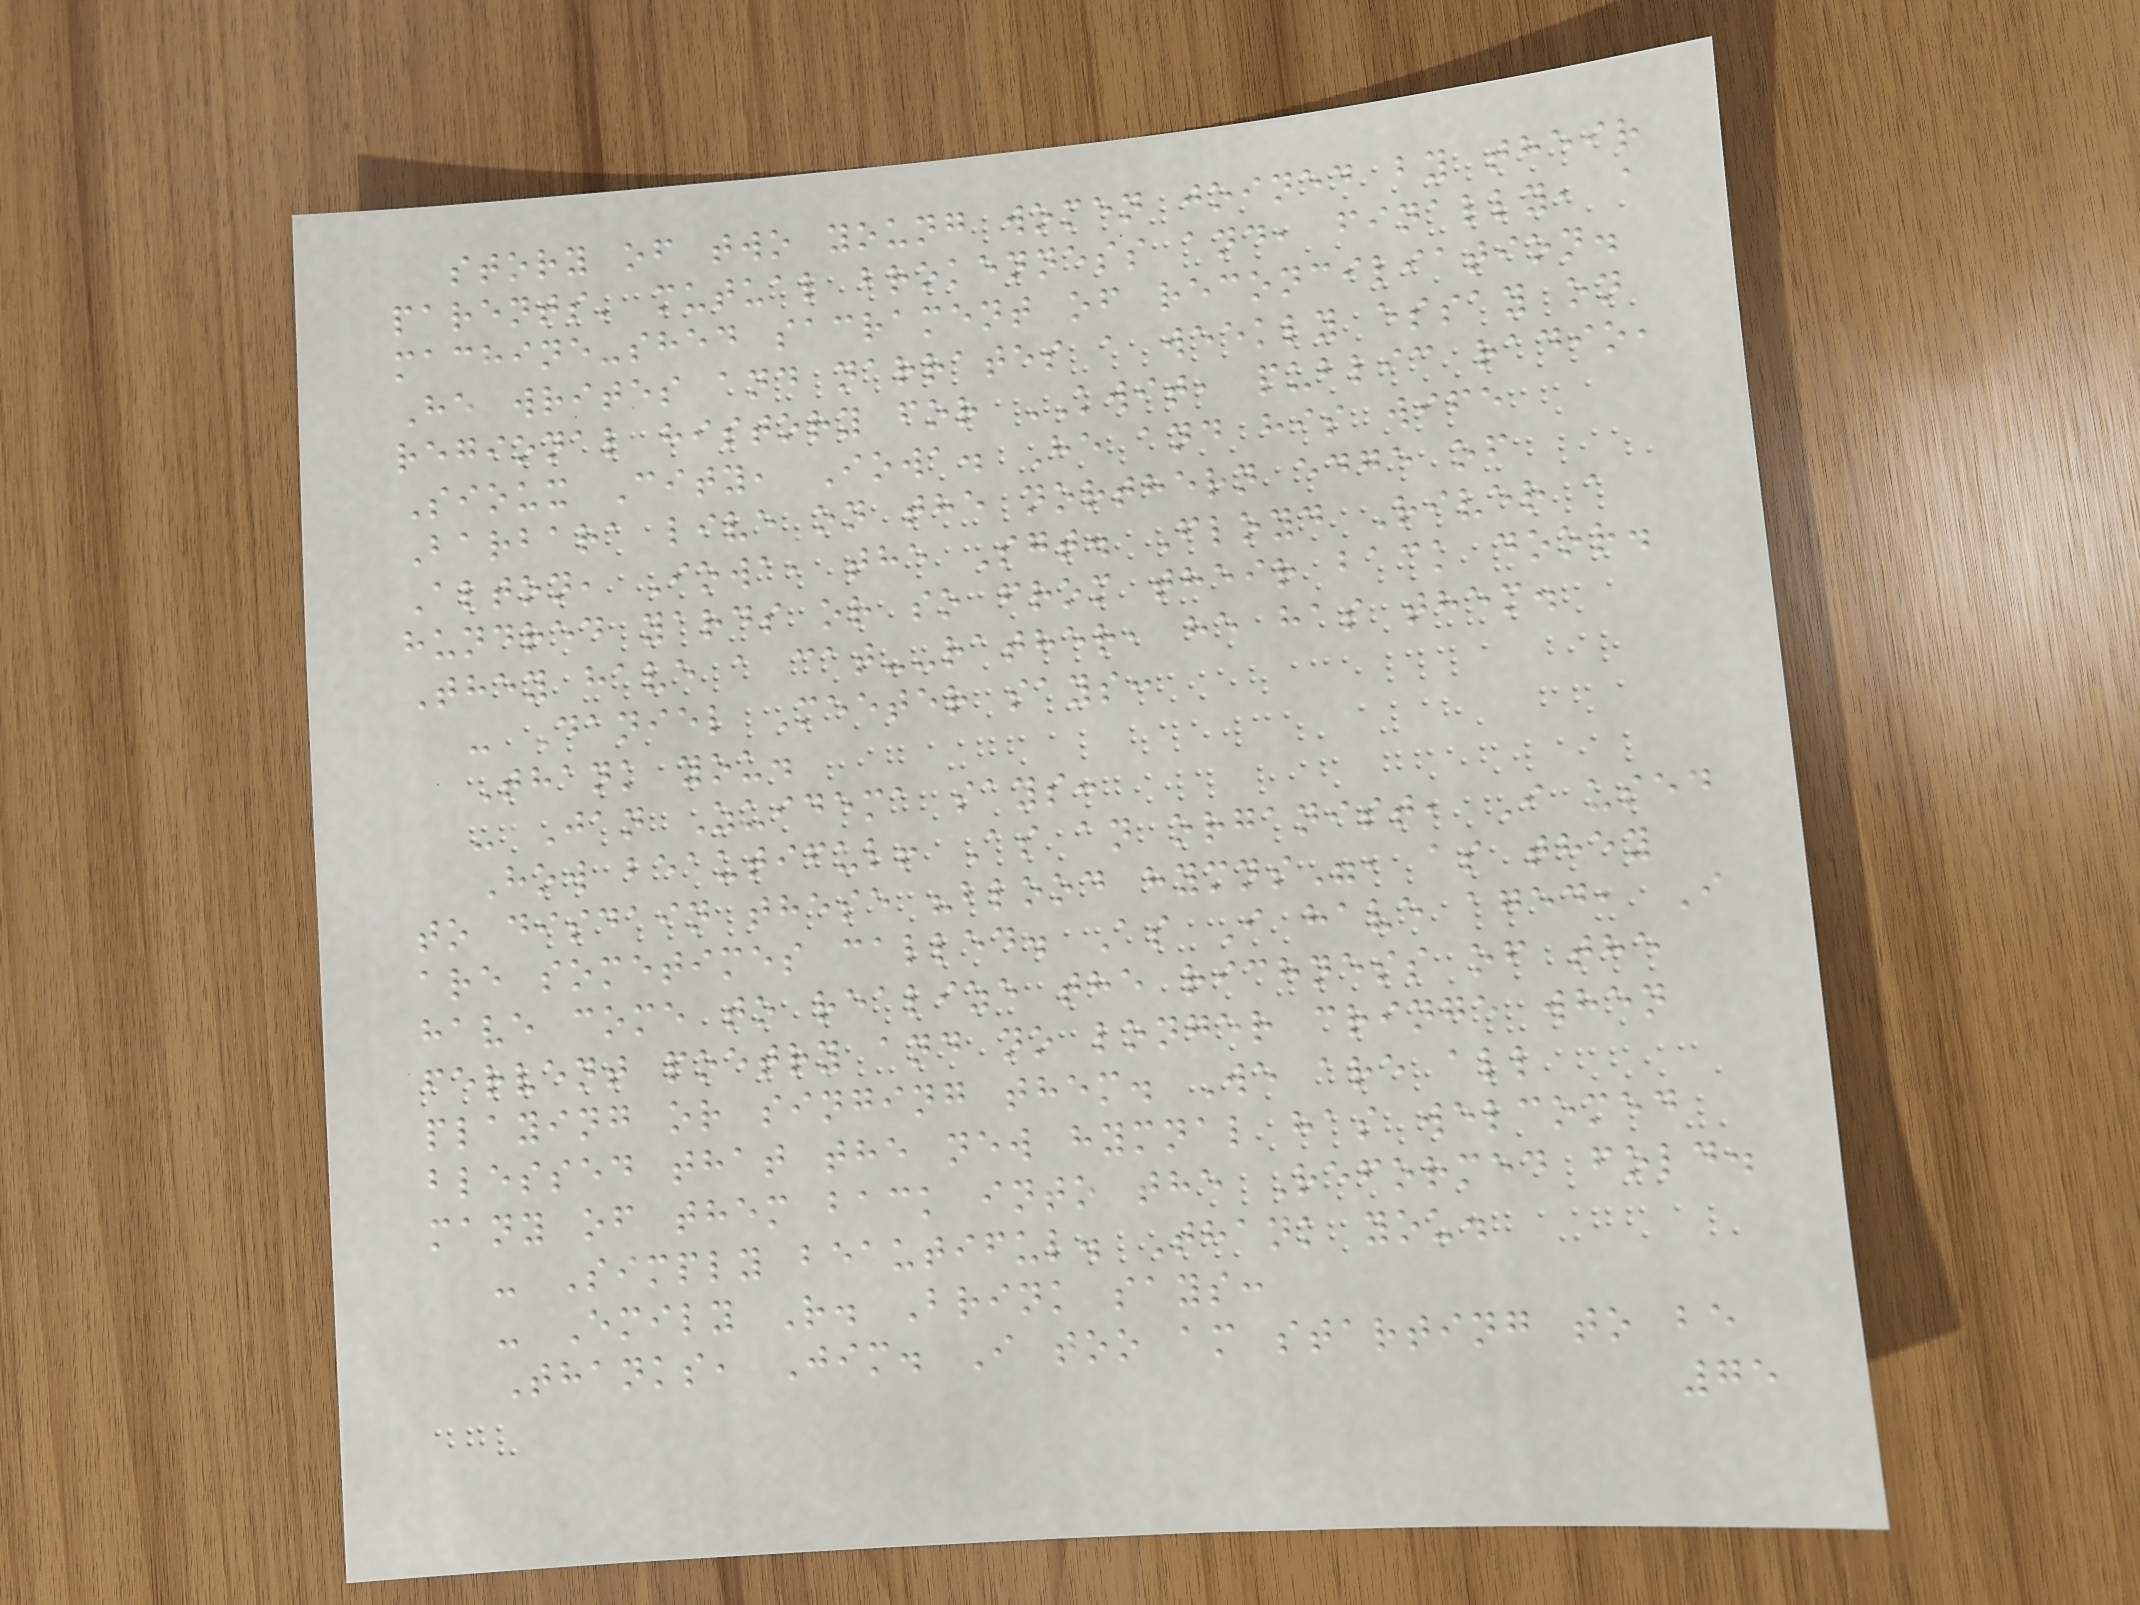story of two young women joined by their
parents' mutual brokenness and, finally, a
machine-shed sacrament of reconciliation.
He writes and narrates a weekly essay on
regional history for KWIT, public radio,
Sioux City, Iowa. He and his wife
Barbara live on the northern edge of
Alton, Iowa, the Sgt. Floyd River a
hundred yards or so from their back door.
They have a cat--rather, he has them.
- Daniel Meeter says:
Thank you.
- Jan Zuidema says:
How beautiful! As an organist, I used
to disdain these "blood hymns", as they
are sometimes called. As I have aged, I
have come to realize the richness of the
fervent poetry and no longer cringe when
playing or singing them. We are all
blessed that the new hymnal has welcomed
many of them back into the Reformed fold.
- Simply beautiful. Thank you.
- Emily R. Brink says:
Thanks, Jim. I too am starting to be
75
